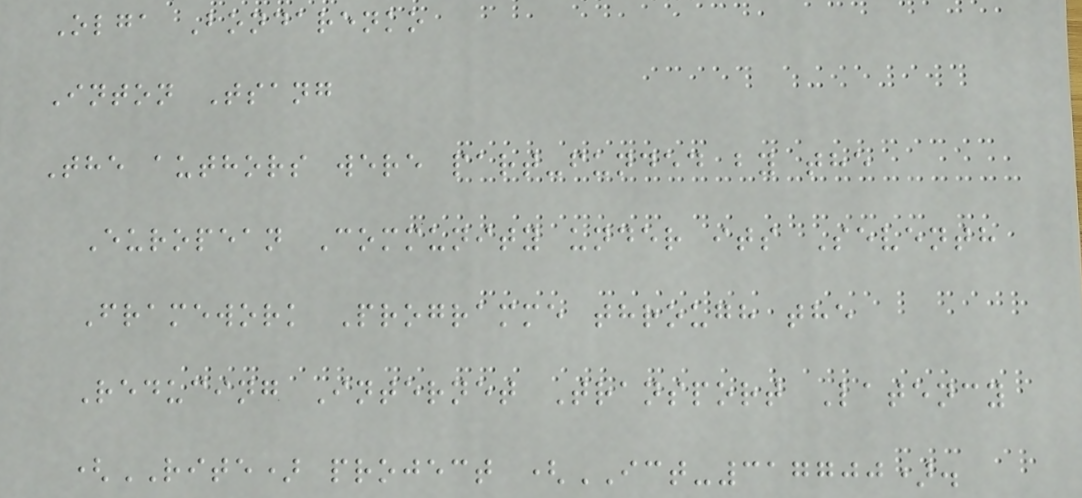Olga Bondarenko
Inton Tsang
The authors were part-funded by the
European Community under its Seventh
Framework Programme through the
Reducing Internet Transport Latency
(RITE) project (ICT-317700).
